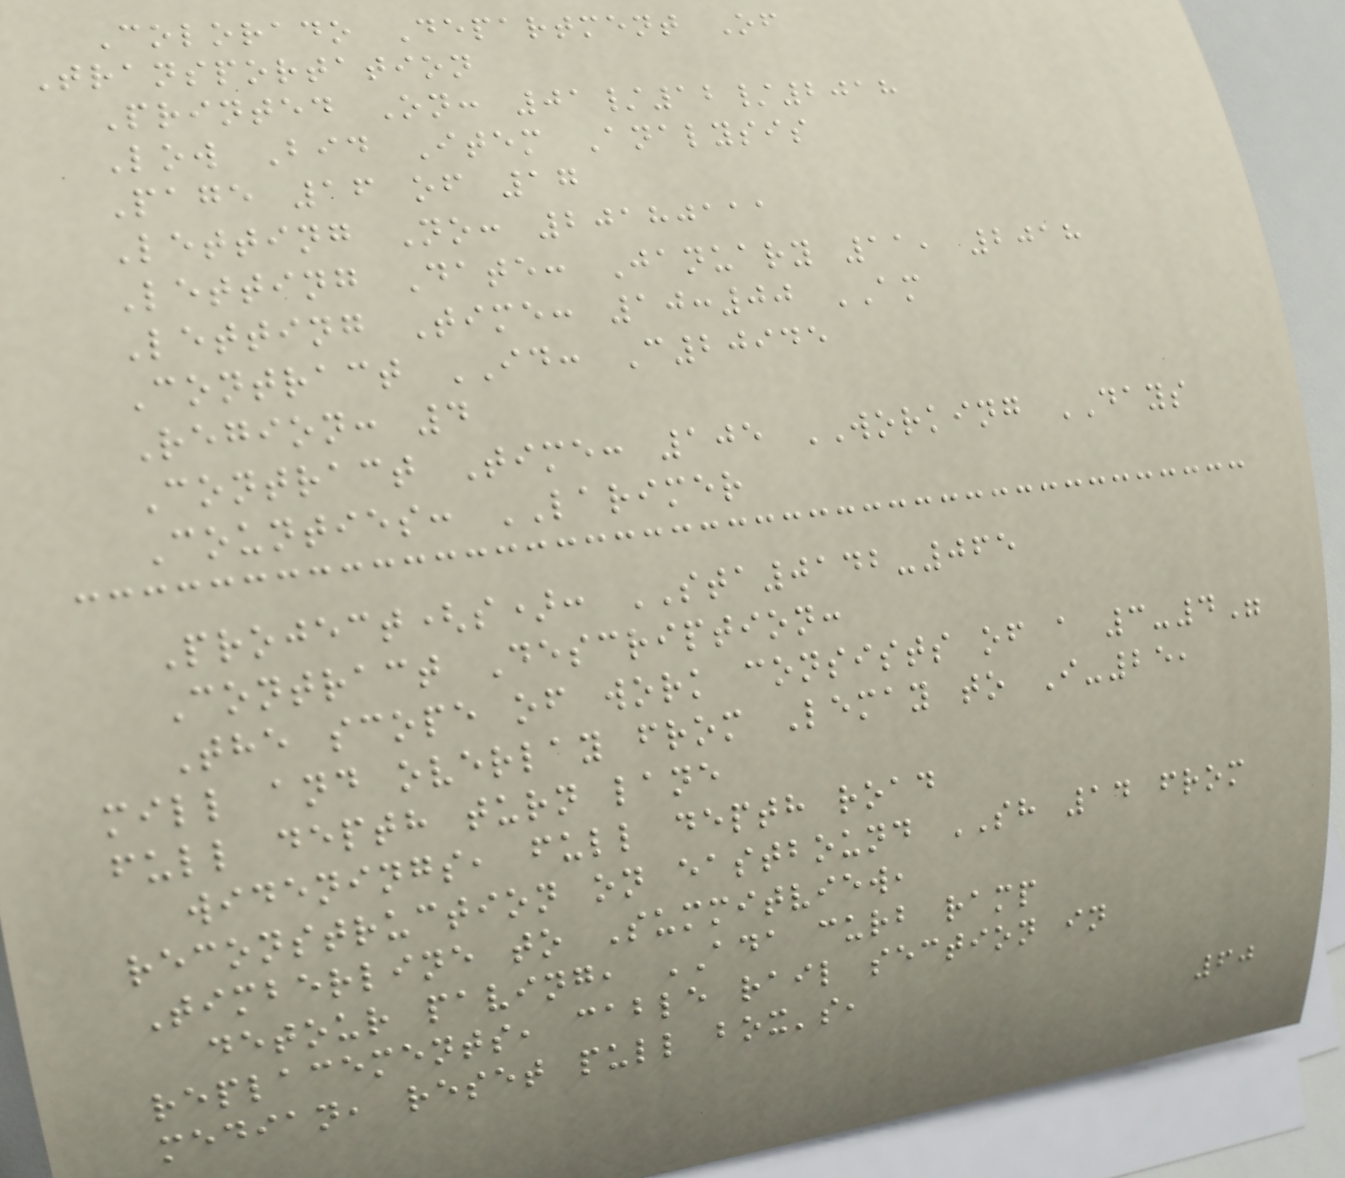Colorado Department Of
Transportation
Printed On: 01/12/2018
Low Bid Item Analysis
Page 16 of 17
Letting No: 20180111
Letting Date: January 11, 2018
Letting Time: 10:00 AM
Contract ID: C20945
Region: 4
Contract Time: 105 WORKING DAYS
Counties: LARIMER
Project(s): STA0142-065
Contract Description:
The scope of work consists of a 3-4"
mill and overlay from Lemay to I-25,
full depth turn lane
widenings, full depth road
reconstruction on eastbound SH 14 from
Timberline to Summitview,
detour paving, ADA curb ramp
replacements, cable rail section in
median, reset pull box's,
60
